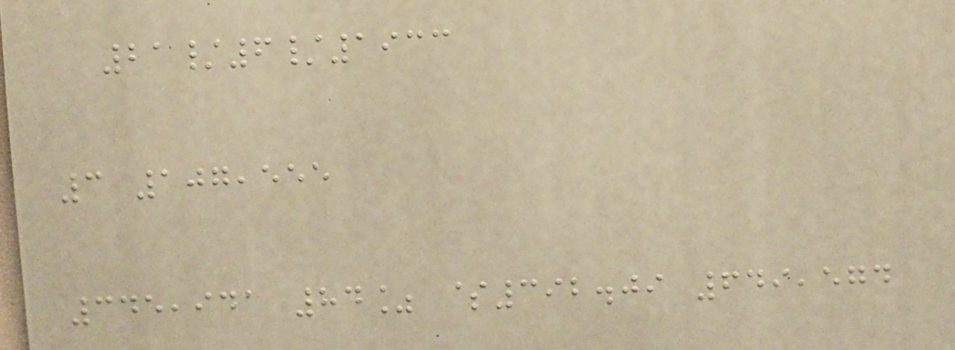21/6/1933
3 107,555
345,941 84% $392.09 649,574
